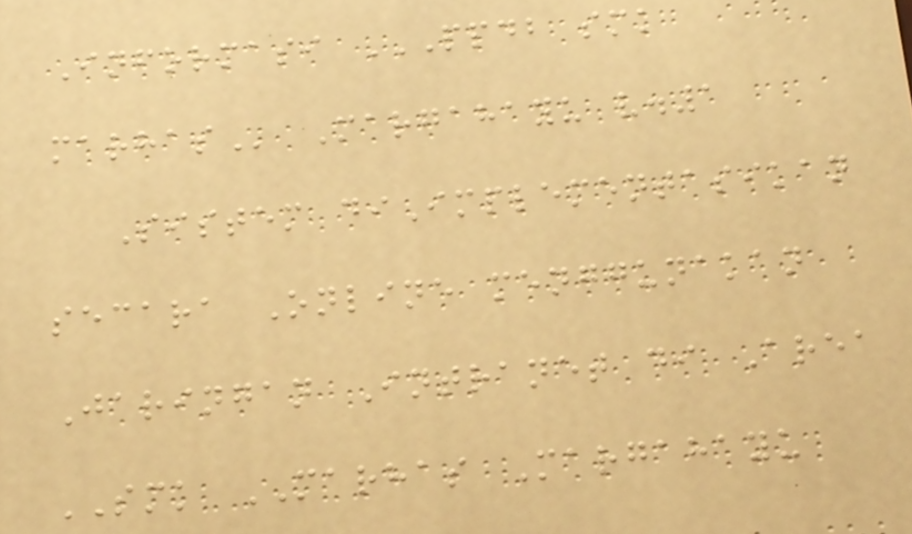Informasi PPDB SMK
MARHAS Margahayu v.1
Sistem diImplementasikan
secara Online menggunakan
Jaringan Intranet di Area
SMK MARHAS Margahayu
